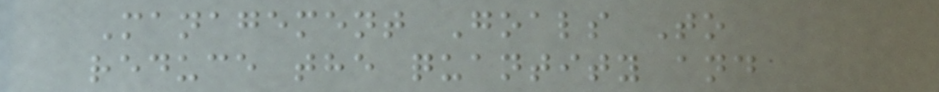Management Goals To
reduce the quantity and
